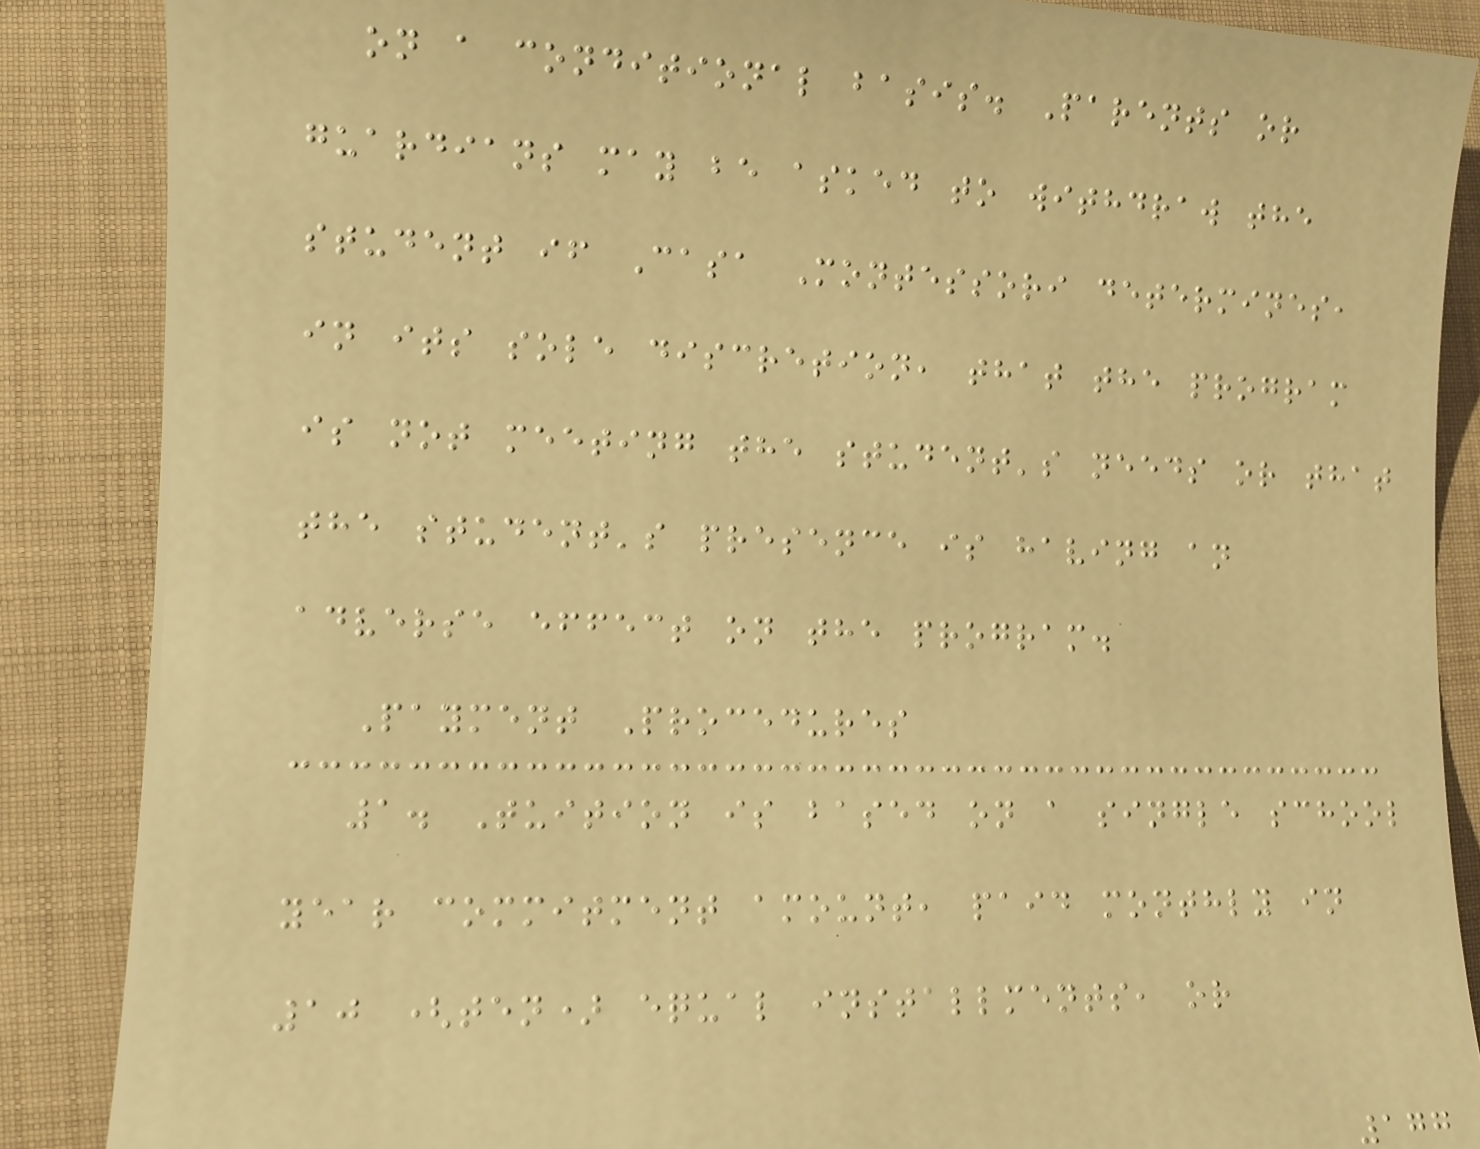on a conditional basis. Parents or
guardians may be asked to withdraw the
student if Casa Montessori determines,
in its sole discretion, that the program
is not meeting the student's needs or that
the student's presence is having an
adverse effect on the program.
Payment Procedures
1. Tuition is based on a single school
year commitment amount, paid monthly in
10 (ten) equal installments, or
177
